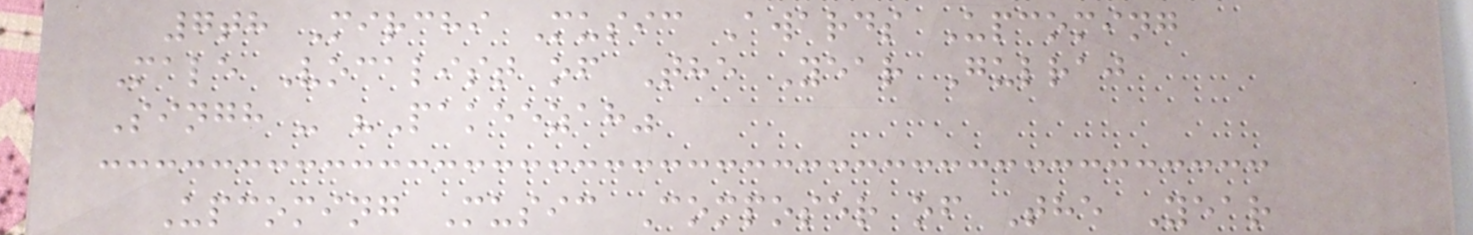7th Mirchi Music Awards Upcoming
Male Vocalist of The Year Gulraj
Singh - "Pakeezah"
Upcoming Music Composer of The Year
